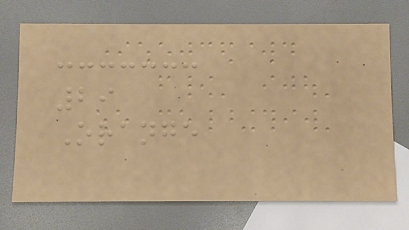29
Orange
